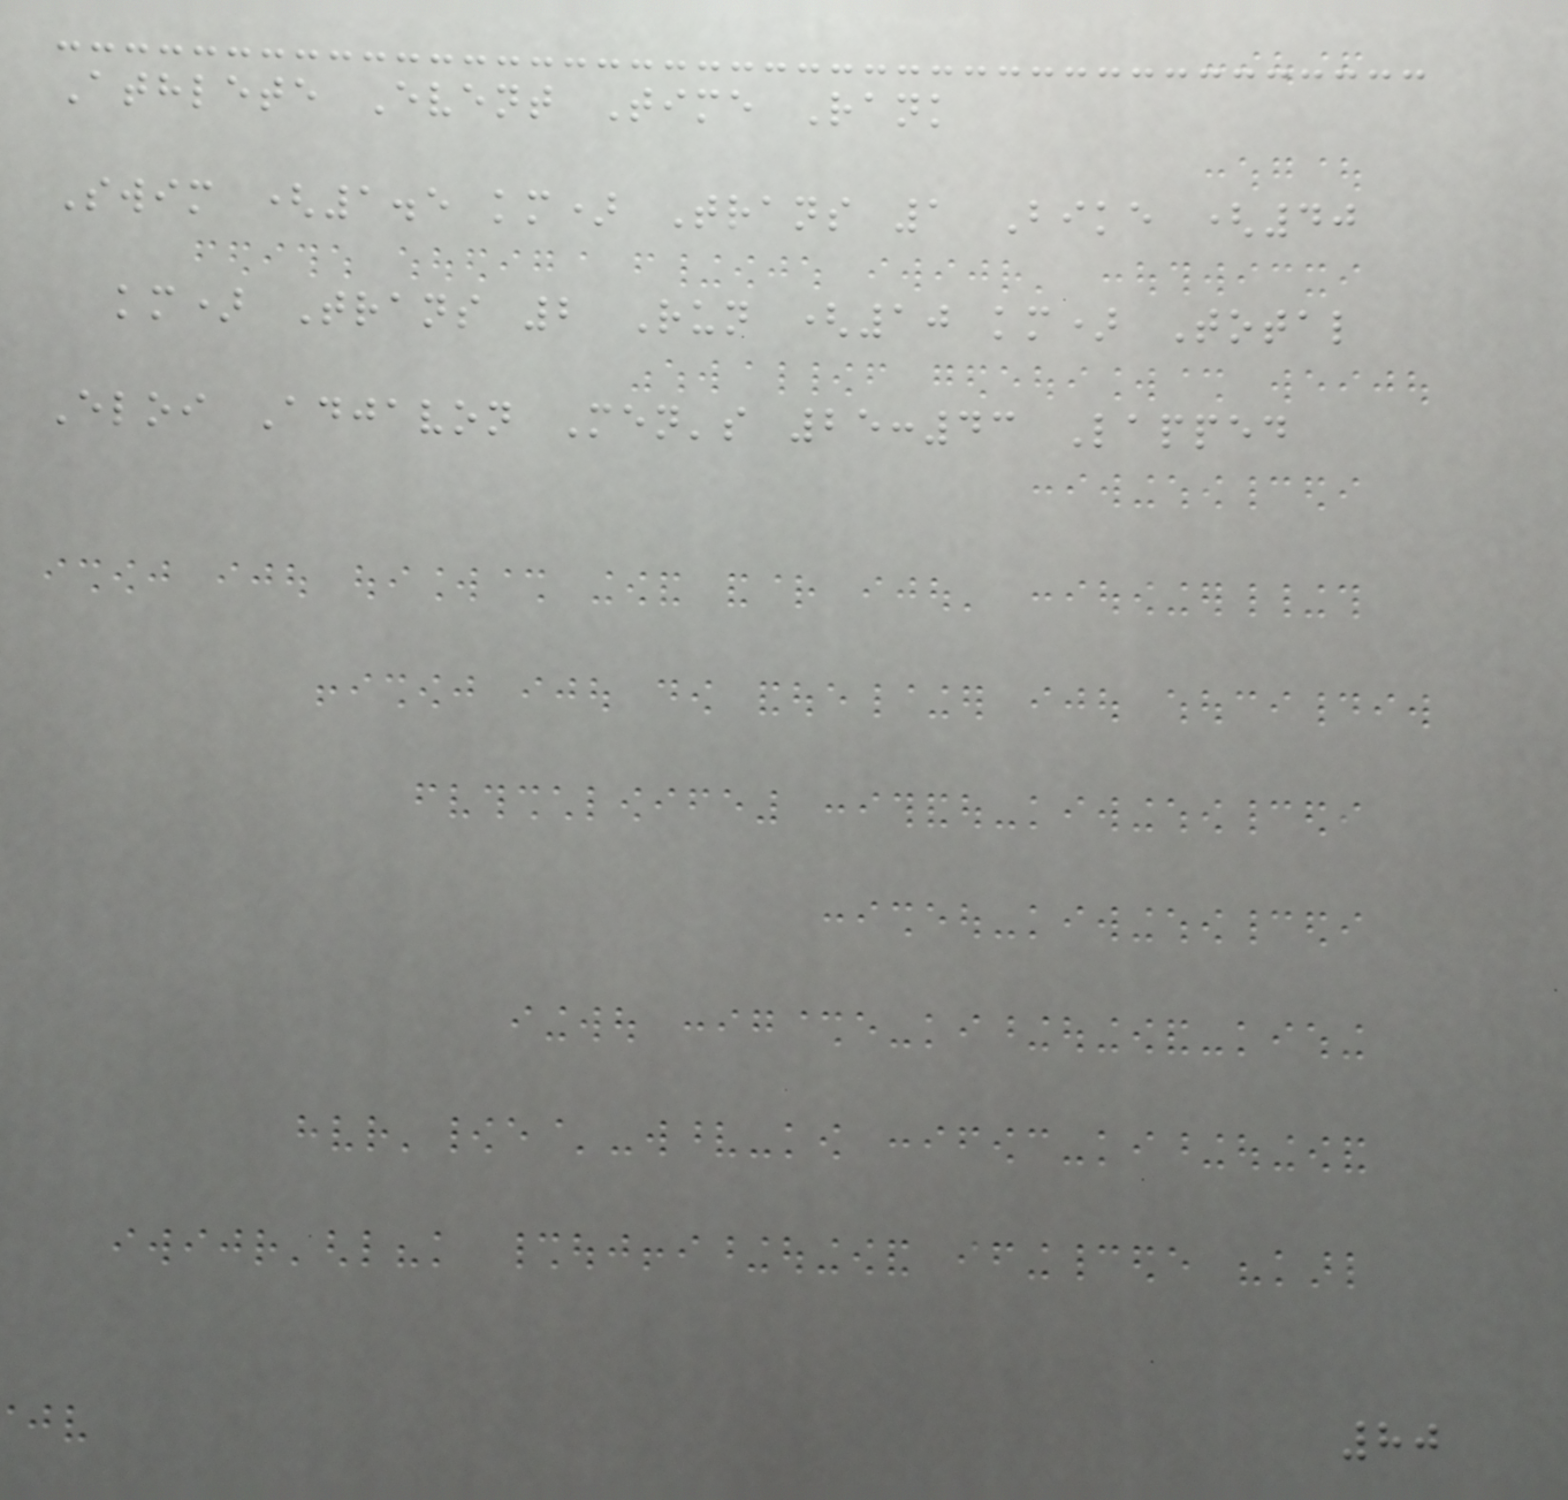Athlete Event Time Rank
Swim (1.5 km) Trans 1 Bike (40
km) Trans 2 Run (10 km) Total
Eloi Adjavon Men's 25:43 Lapped
80
